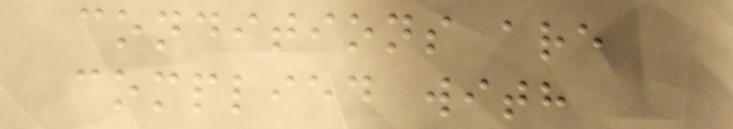conditions are
complied with
